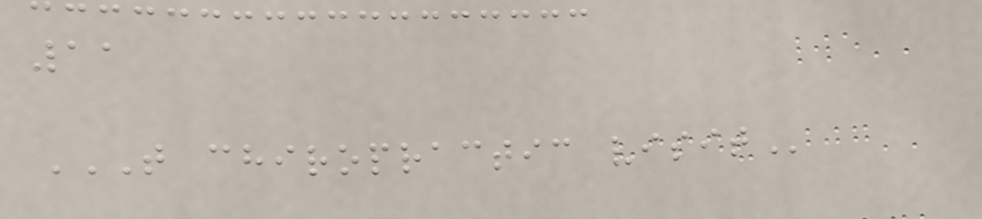11
T CHIROPRACTIC VISIT
